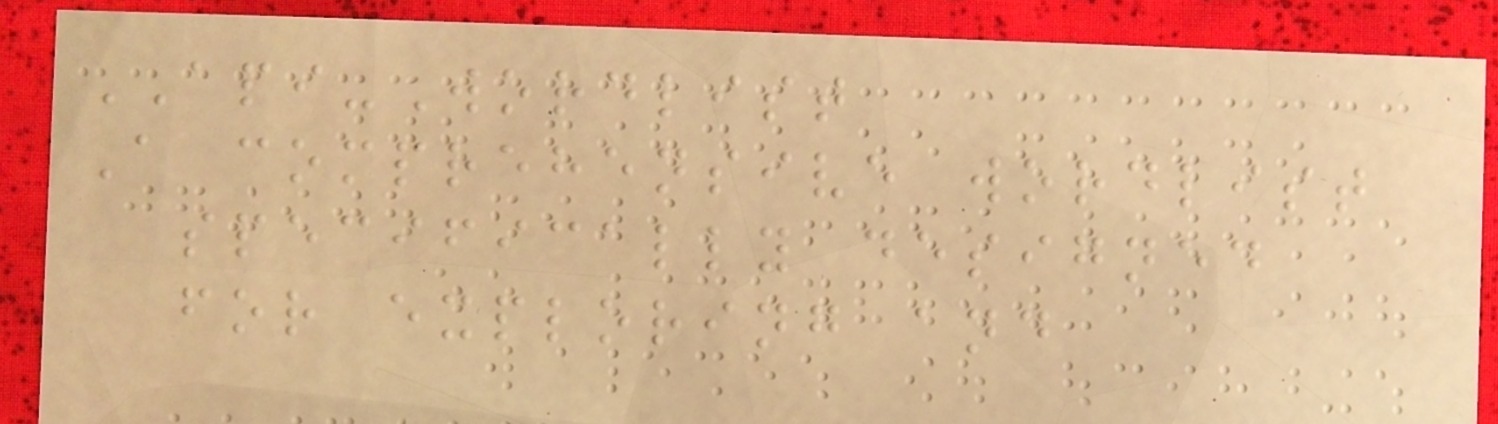API-Wordlist
A comprehensive wordlist
specifically designed
for exploring and
